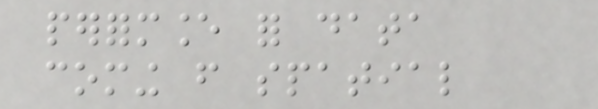performance for data
coming from spatial
